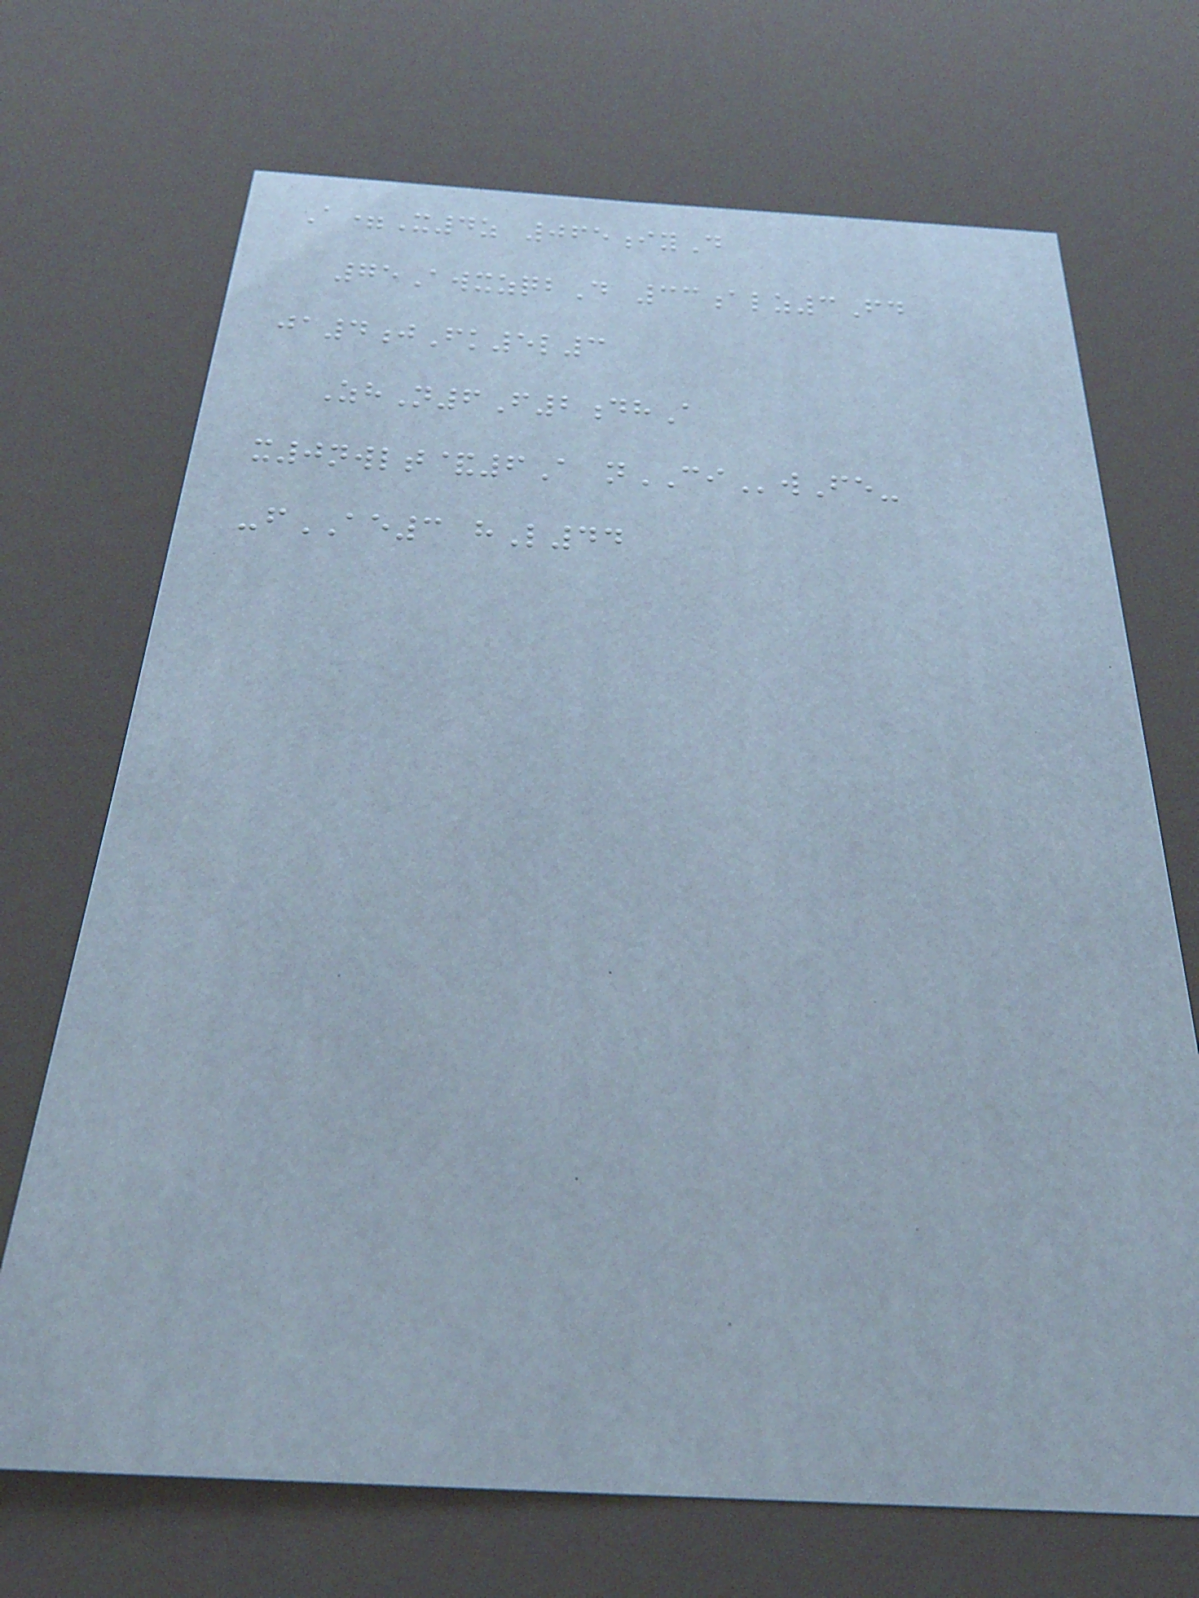A=X4z 065iyD
75AwxzqbD 33alz3Fd
ja4jFk5l3
ZhN6F2dhA
x0nwlt&6A nCIwFe-
-fAE3 hL44
